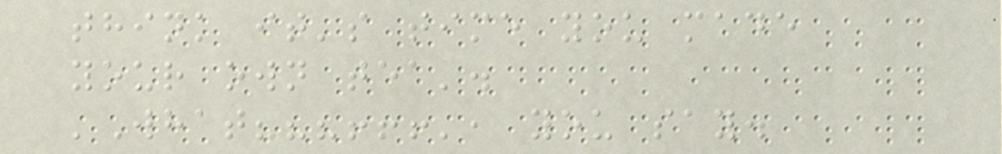think it's time you made
your own tea'.
'What???!!!', you say.
